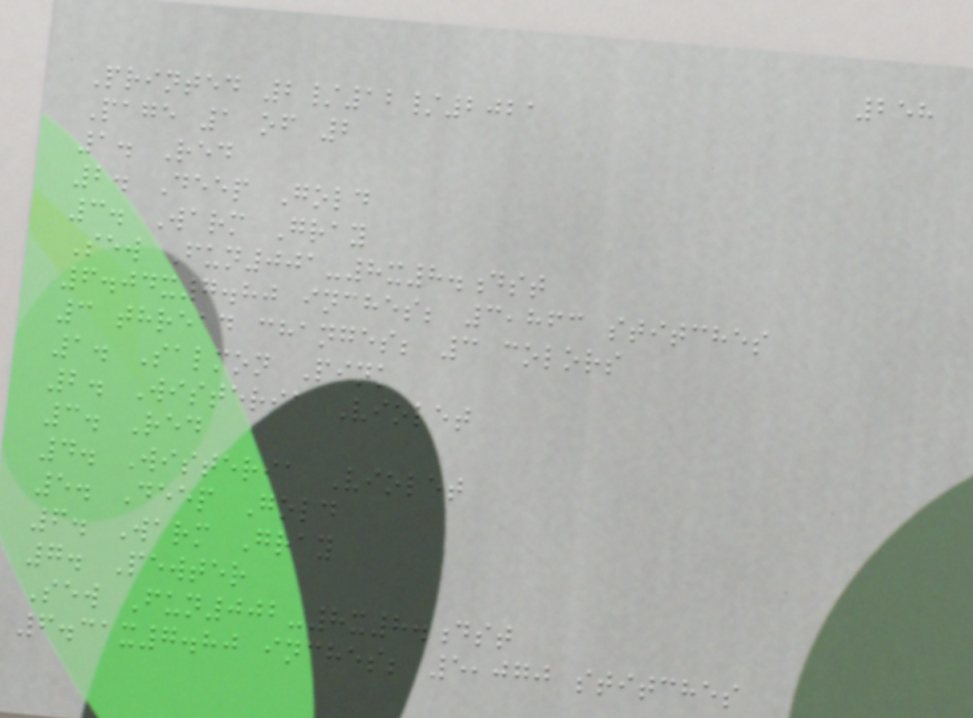258
Printed 2/12/2021
Page 1 of 2
1. Red
2. Deep Gold
3. Warm Gray
Sew Fun001-8x8.dst
6.04x7.80 inches; 3,863 stitches
3 thread changes; 3 colors
1. Salmon Pink
2. Wisteria Violet
3. Red
4. Wisteria Violet
5. Deep Gold
6. Warm Gray
7. Pewter
Sew Fun002-8x8.dst
6.31x7.80 inches; 5,070 stitches
